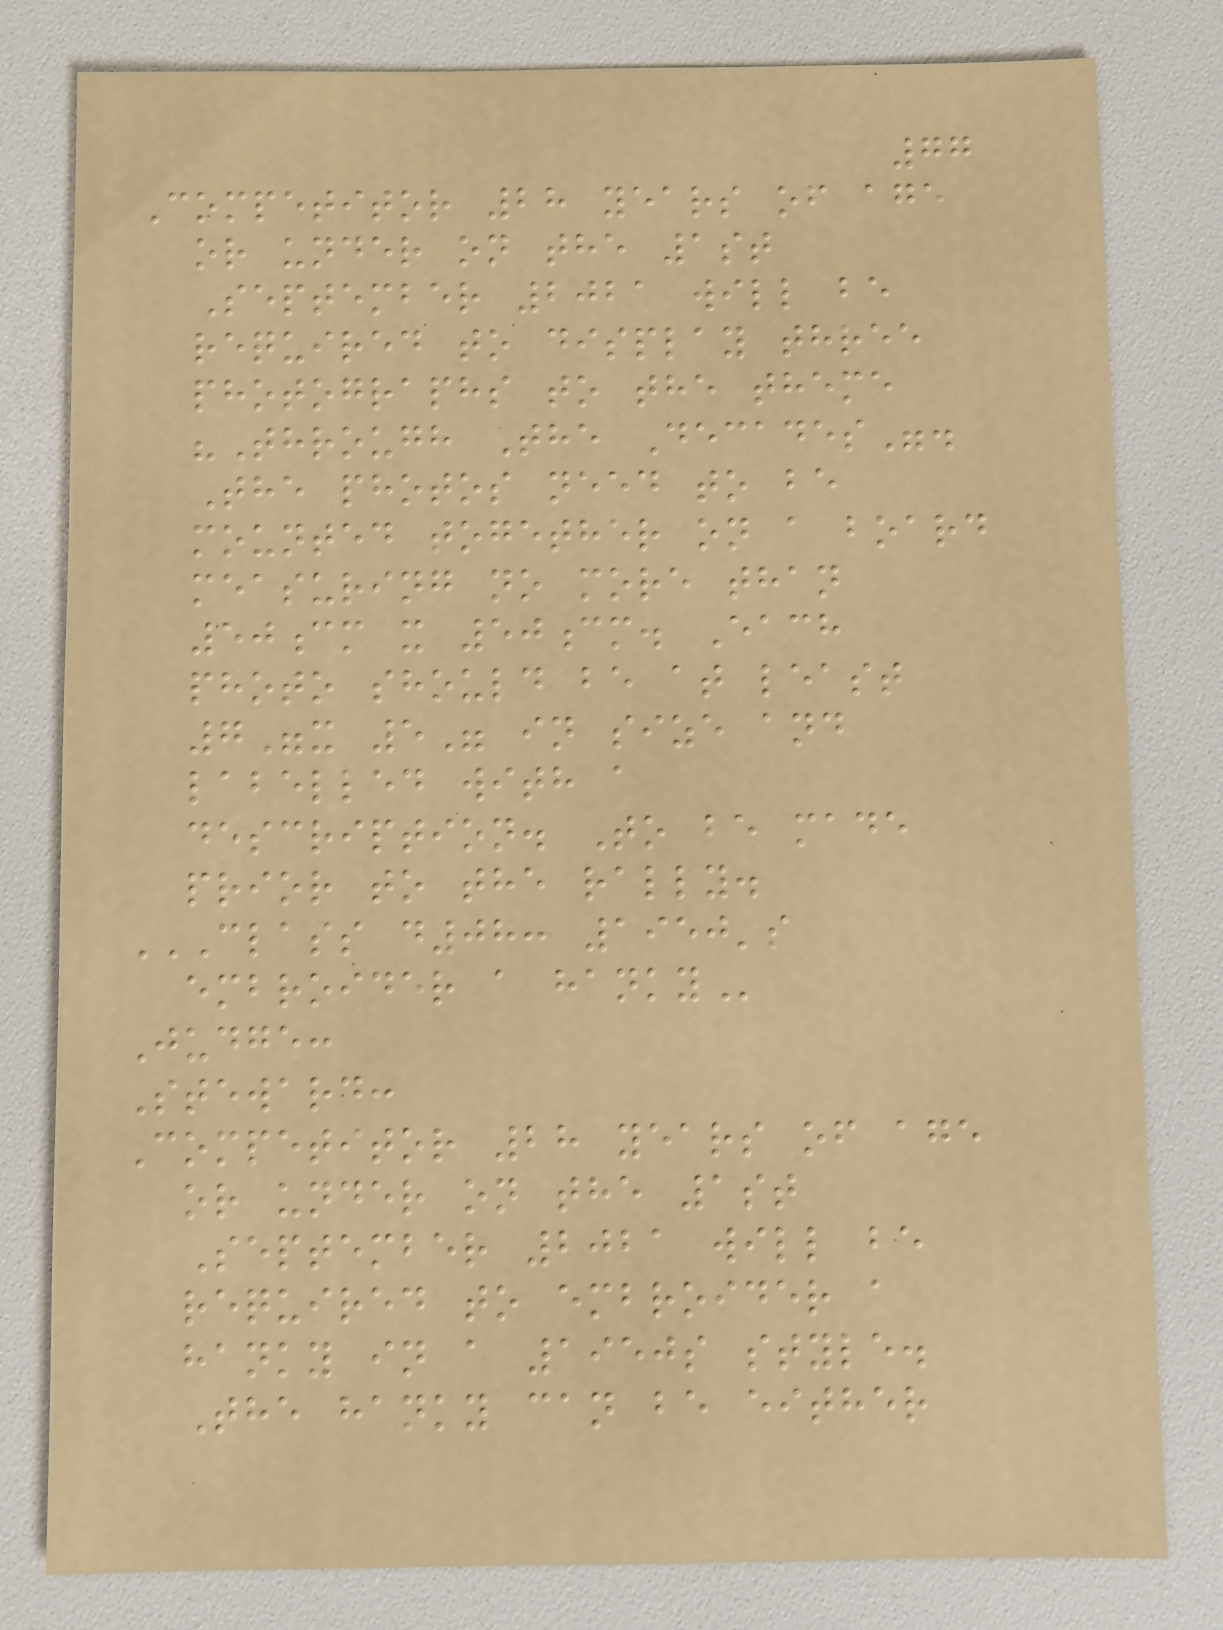77
Competitor 28 years of age
or under on the 1st
September 2021 will be
required to display three
photographs to the theme
"Through The Decades".
The photos need to be
mounted together on a board
measuring no more than
50cm x 50cm. Each
photo should be at least
7"x 5" in size and
labelled with a
description. To be made
prior to the rally.
CLASS D08: 1950'S
EMBROIDER A HANKY
Judge:
Steward:
Competitor 28 years of age
or under on the 1st
September 2021 will be
required to embroider a
hanky in a 1950s style.
The hanky can be either
